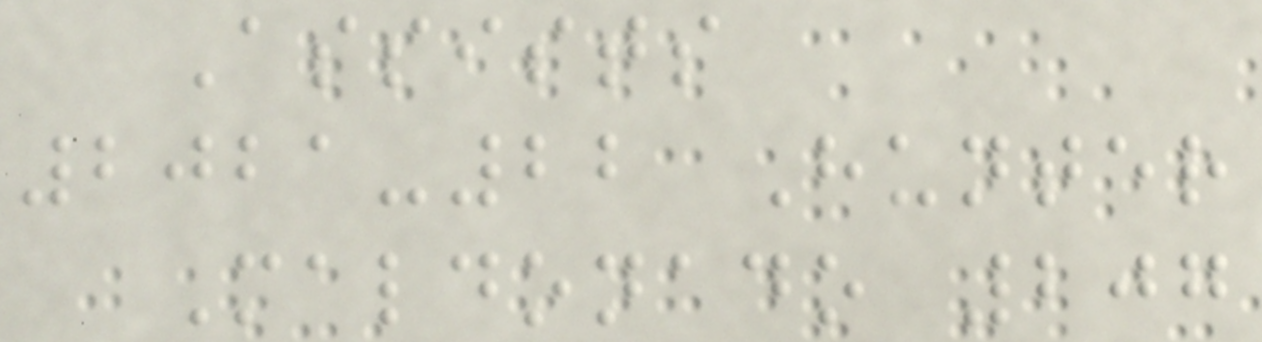Assists
2021-22 Hunter
Maldonado 207
